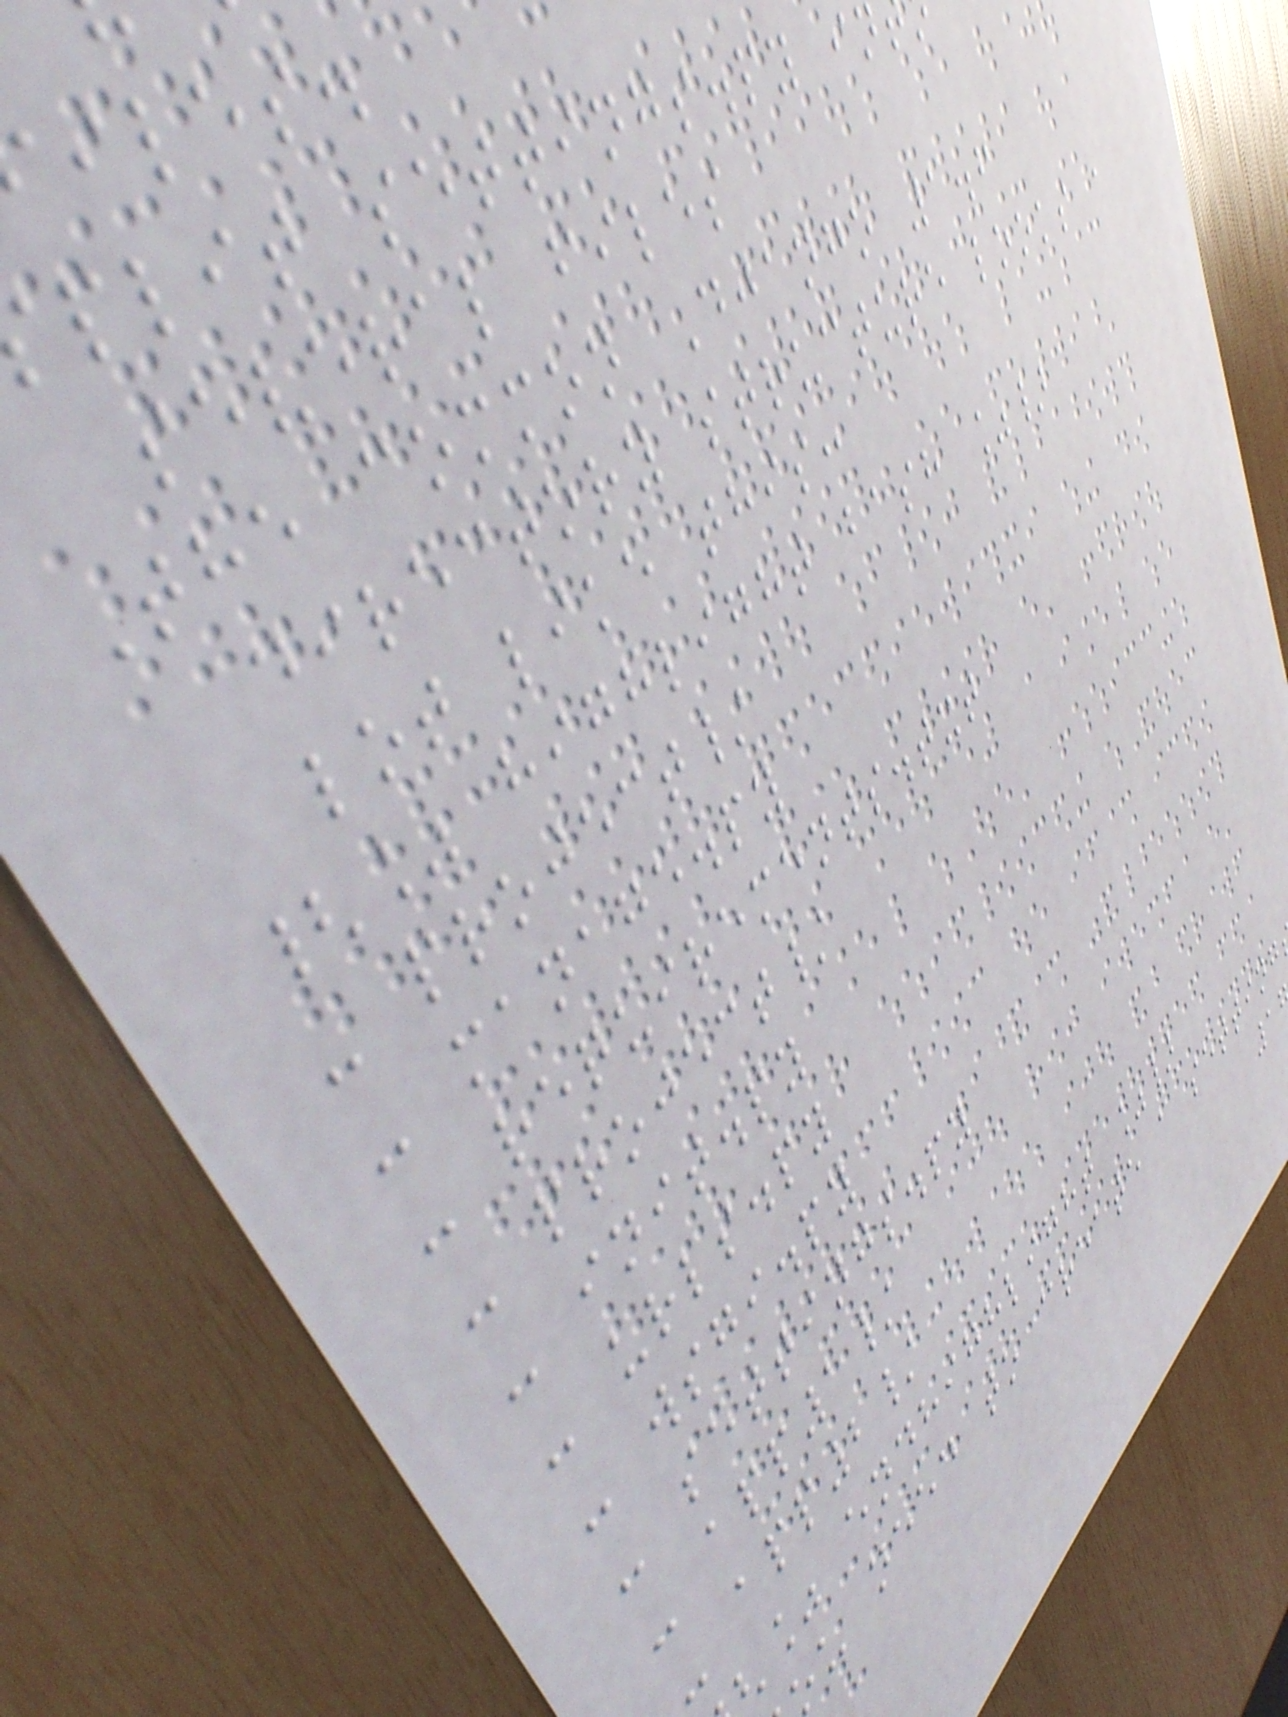iles.
plit settings.py in
several files
The common Django 1.6
directory structure looks a
lot like this:
{% highlight bash %}
- project/
- manage.py
- requirements.txt
- project/
- init.py
- urls.py
- wsgi.py
- settings.py
- app1/
- app2/
% endhighlight %}
ou need to create a setting
